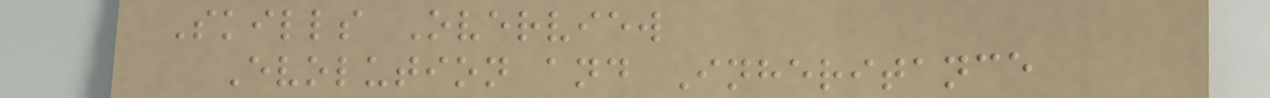Skills Overview
Evolution and Inheritance
